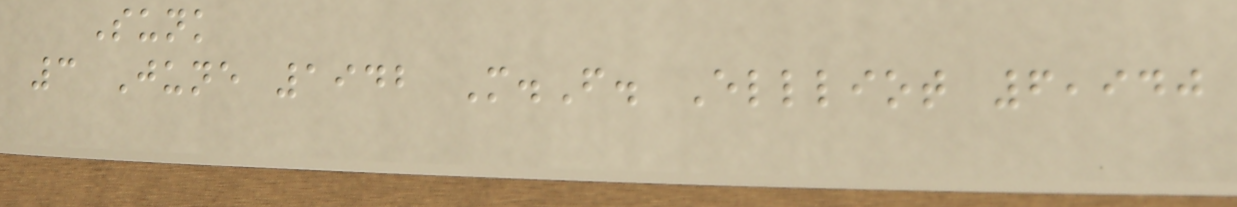Sunk
3 June 1942 M.F. Ellliot 6,940
